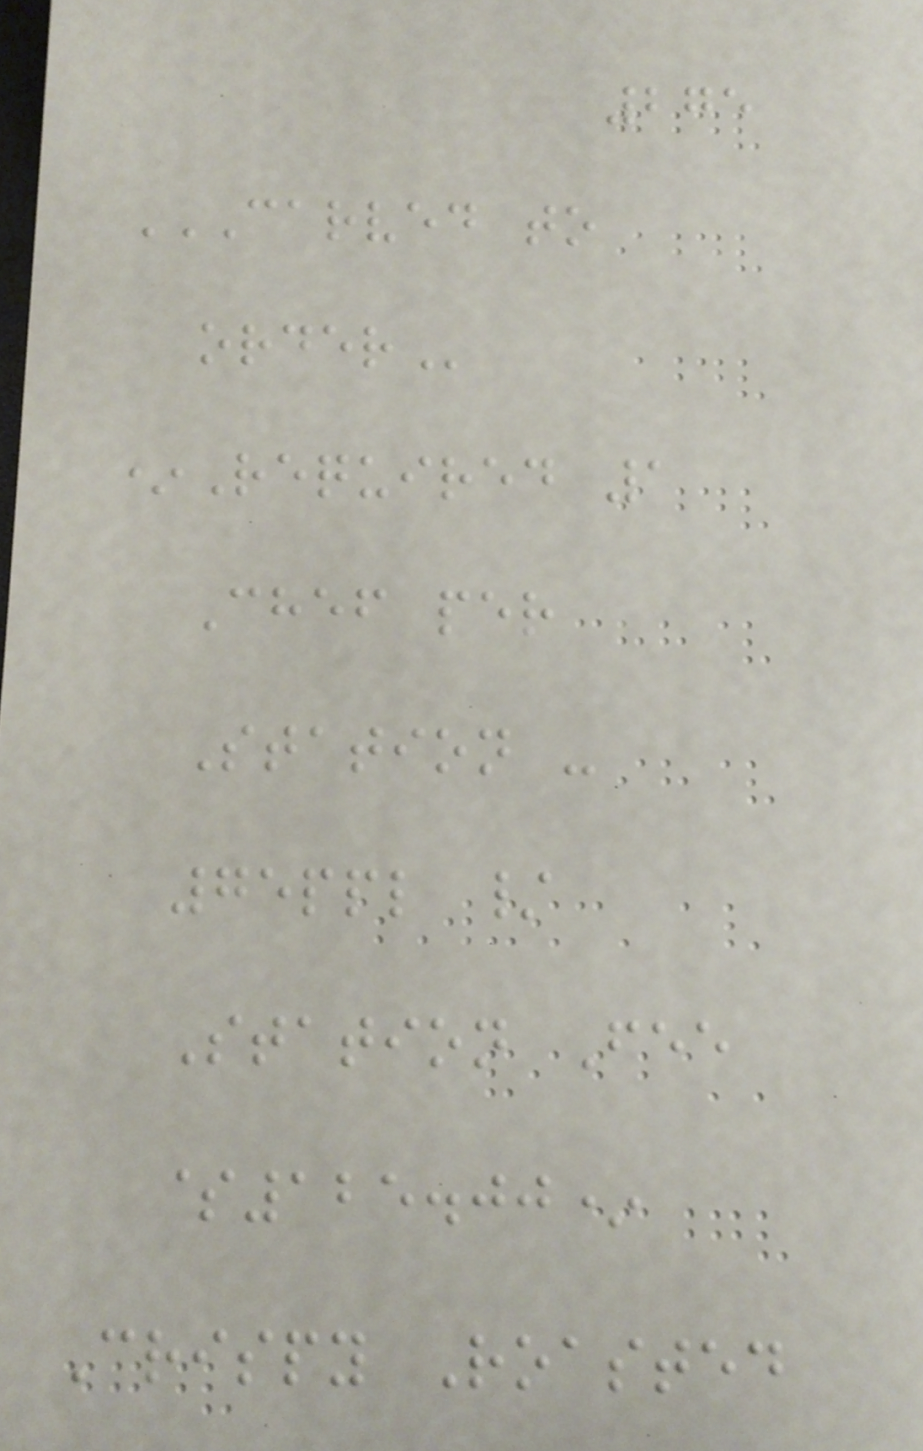275
CARVED TO
ORDER
*Required 1
Chef per
Station -
75ppl /
Station Fee
$125.00*
Crispy Roasted
